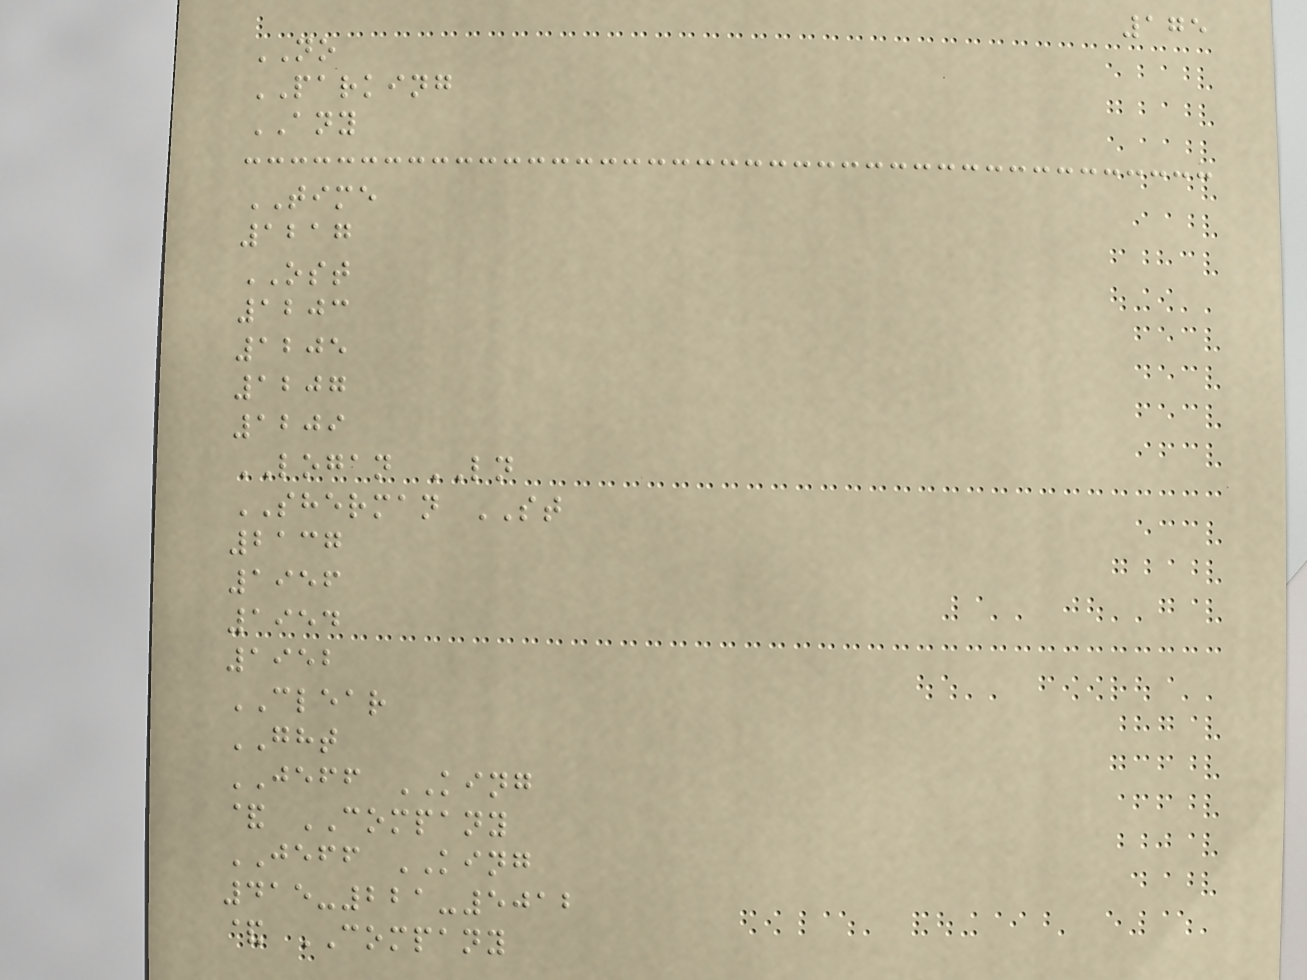175
NO
PARKING
ANY
TIME
1217
OST
1203
1205
1207
1209
LOGAN LN
SHERMAN ST
2137
1956
1954
1952
CLEAR
GHT
JEFF KING
& COMPANY
JEFF KING
415-221-5012
& COMPANY
